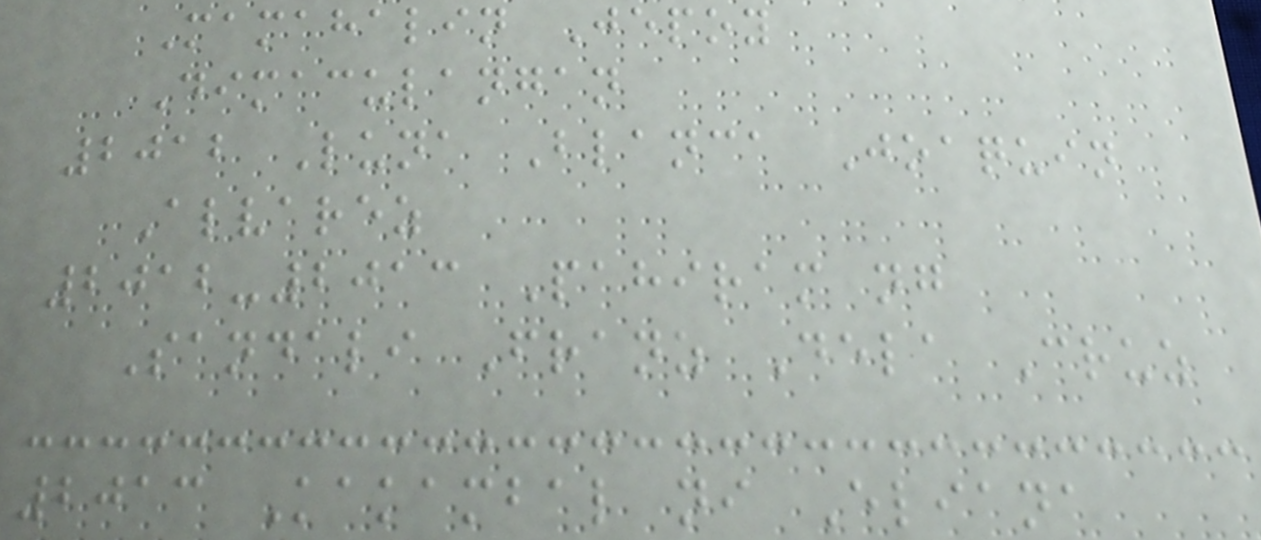Mamahalin Jepoy
Dimaculangan
2012 Luna Blanca Joaquin
Alvarez
2012-2013 Pahiram ng
Sandali Franz Dela Cruz
2013 Kakambal ni Eliana
